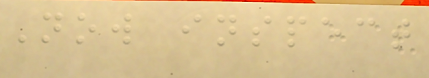Now inspect
